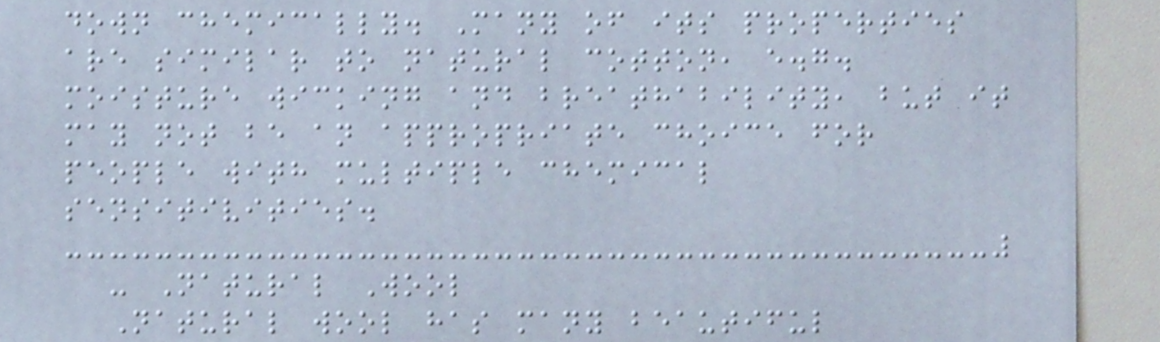down chemically. Many of its properties
are similar to natural cotton, e.g.
moisture wicking and breathability, but it
may not be an appropriate choice for
people with multiple chemical
sensitivities.
- Natural Wool
Natural wool has many beautiful
